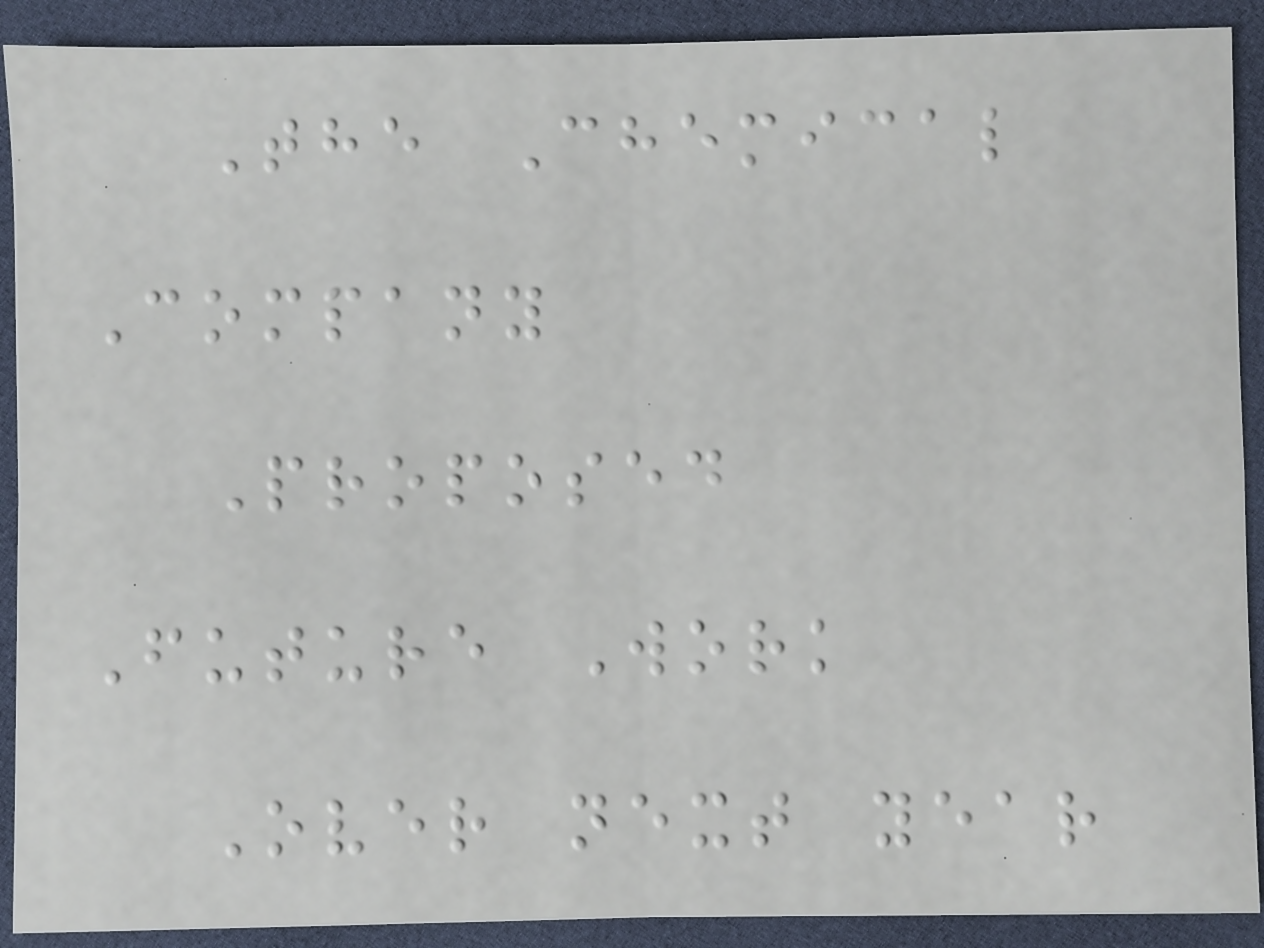The Chemical
Company
Proposed
Future Work
Over next year
